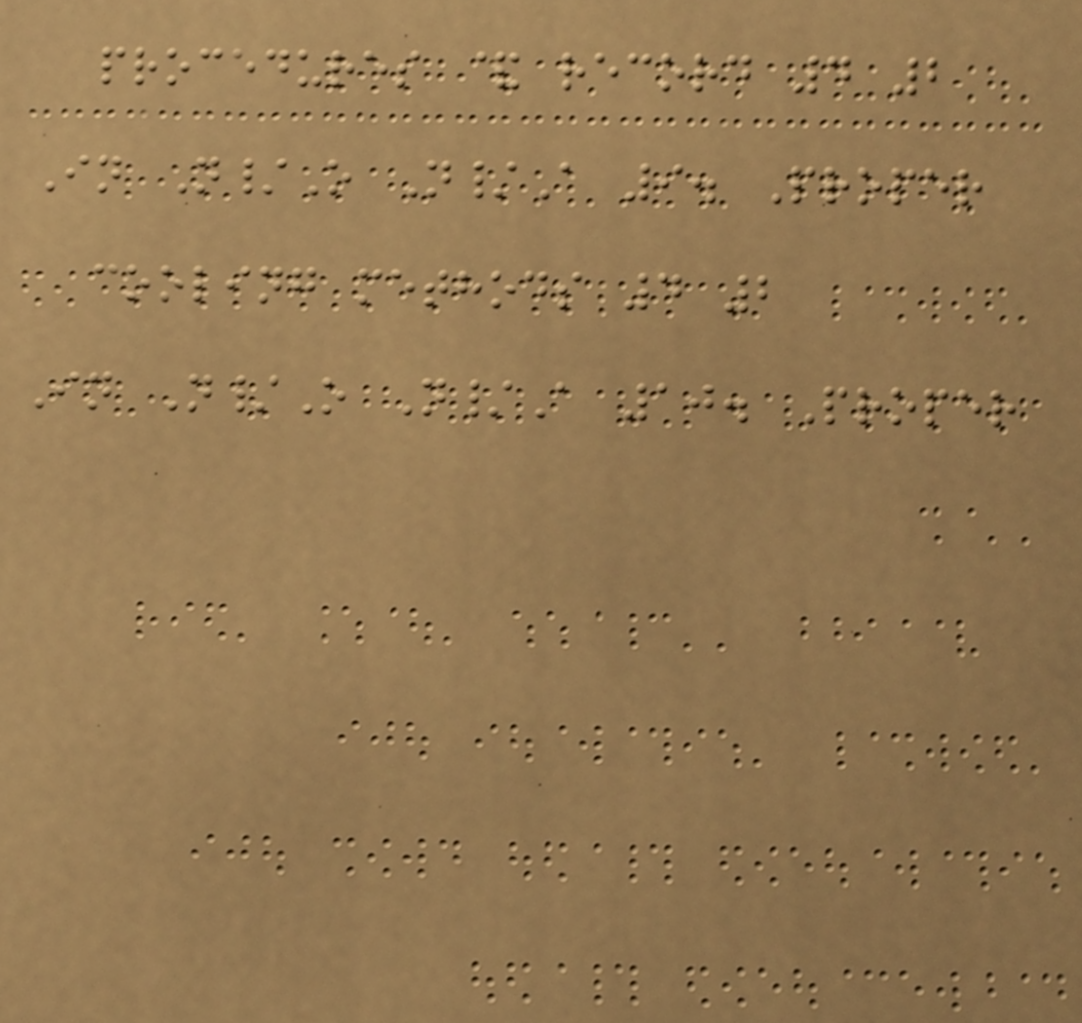procedures & record 4 2
In N/O N/A 9. Proper
cooling methods 4 2
In N/O N/A 10. Proper
